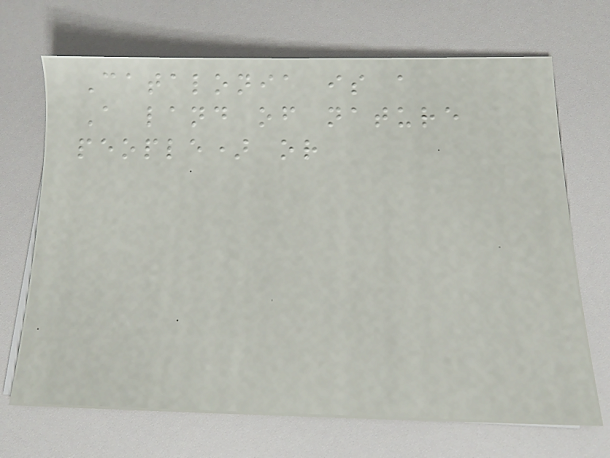Catalonia is a
A land of nature
people) or
